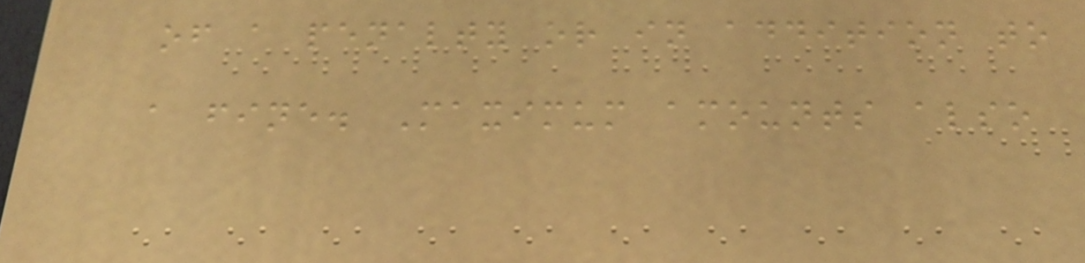of a penalty or in addition to
a fine. Maximum amounts also
